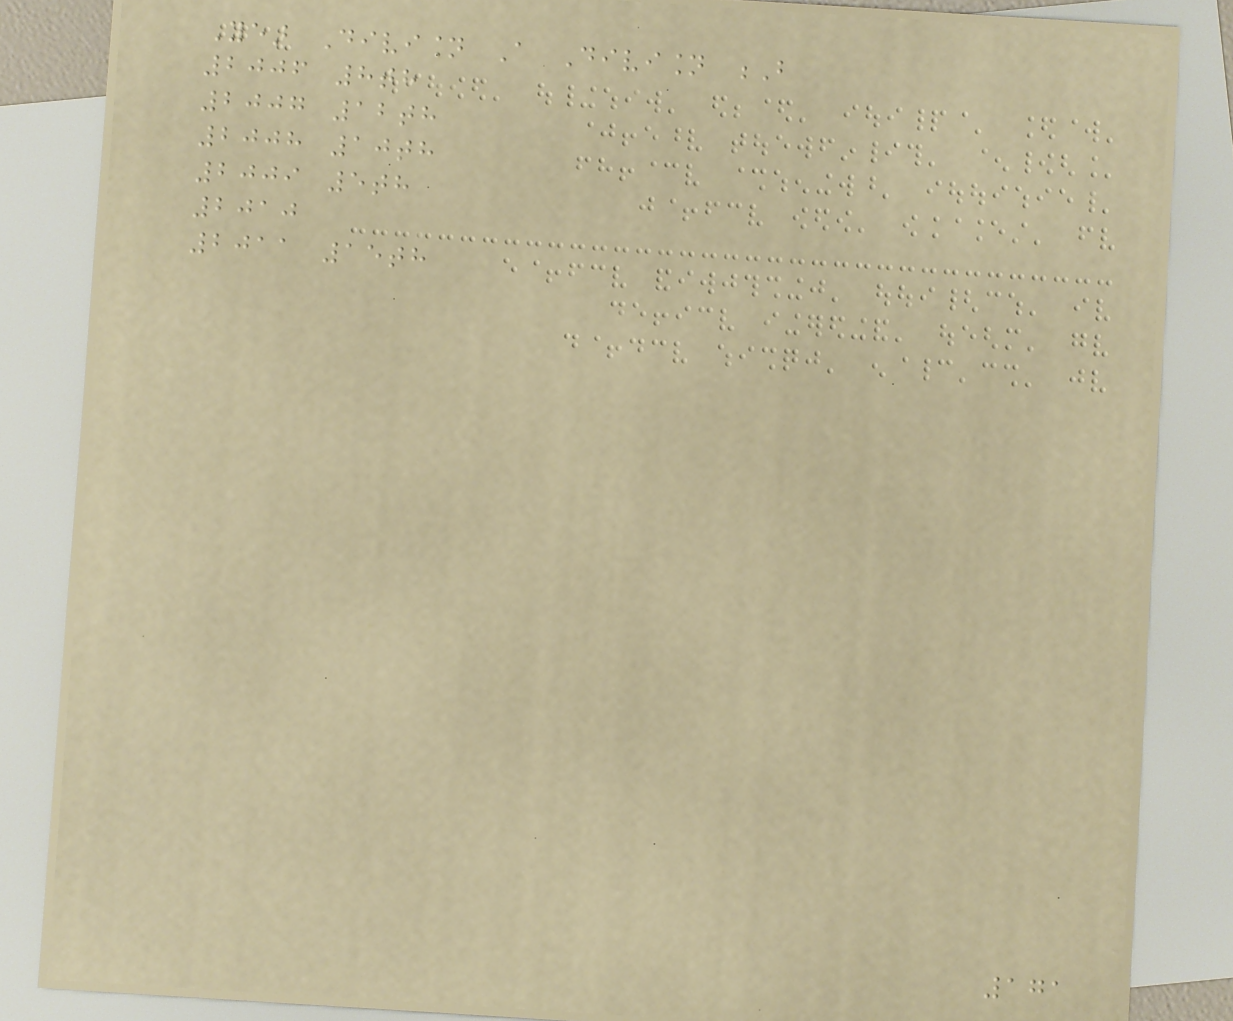Year Division A Division B
2006 8th
2007 12th
2008 10th
2009 5th
2010
2011 15th
171
